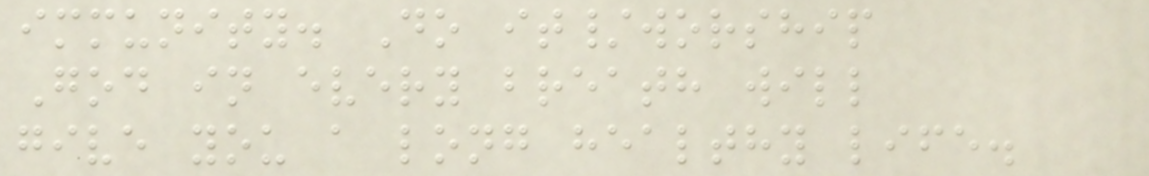immunity. Do it/worship
God in every breath will
give you a long healthy life.
